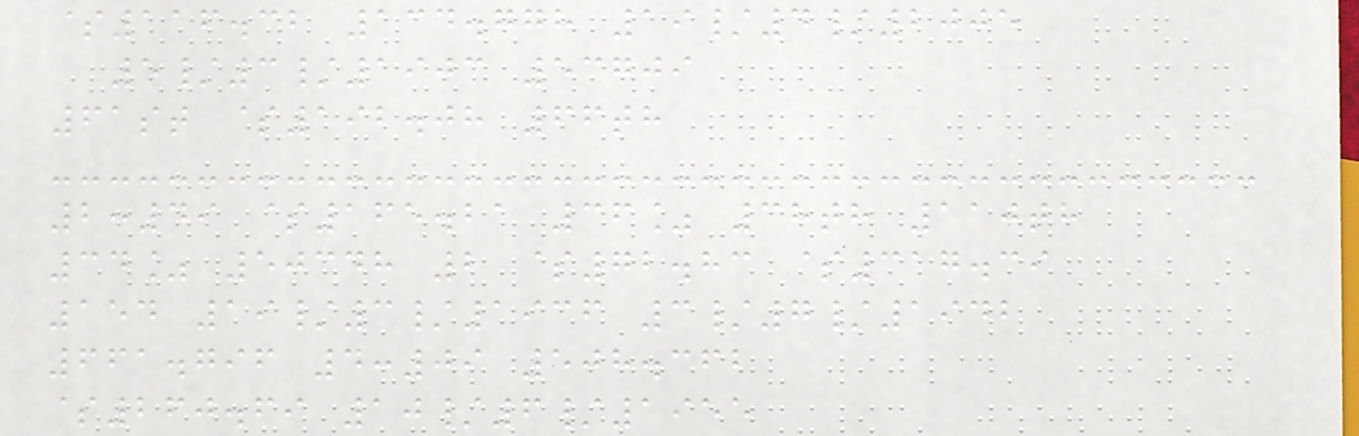$116.32 134.778 19/4/2005
5/3/1903 53709
61st $192.08 66th
2:49 $165.21 36% 38th 110th
34% 50348 2 $72.83 $317.39
154 19/3/1936 3/7/1942
661.796 4:09 508.362
$260.69 10/6/1955
